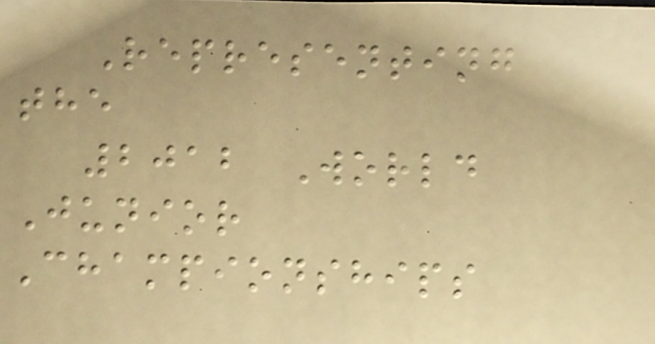Representing
the
2012 World
Junior
Championships
